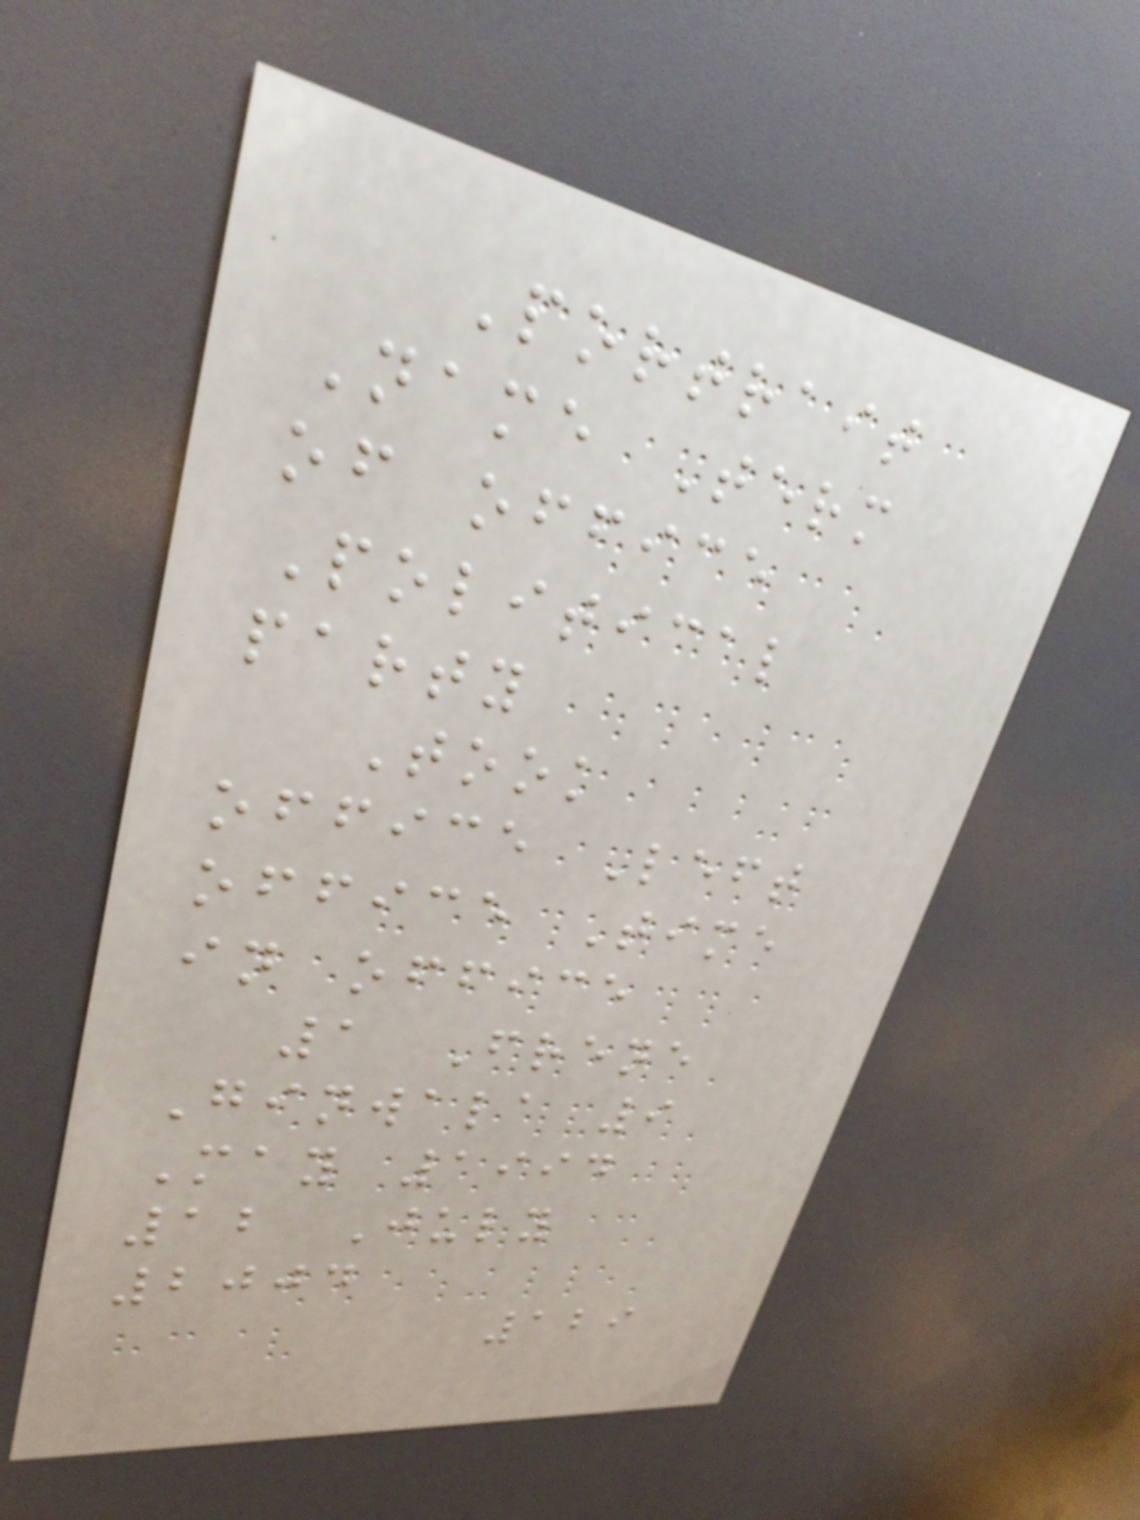Portrait
Name Term
of office
Political
party
Took
office Left
office Time
in office
1 Frene
Ginwala 9
May 1994
12 July
2004
129
